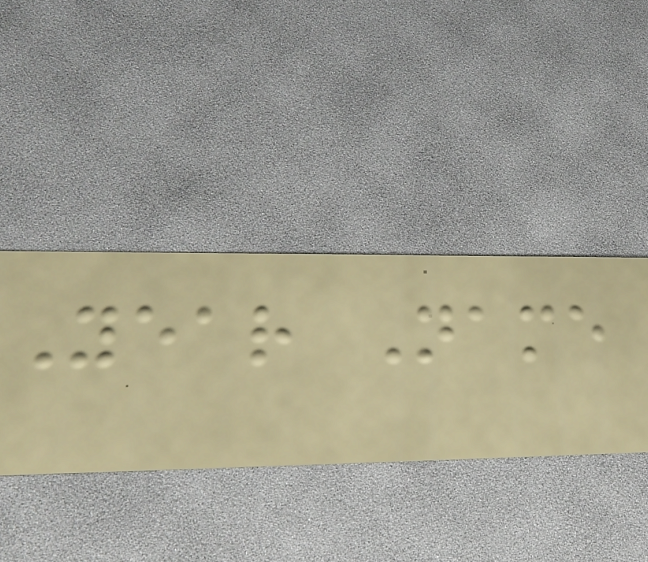Year Name
